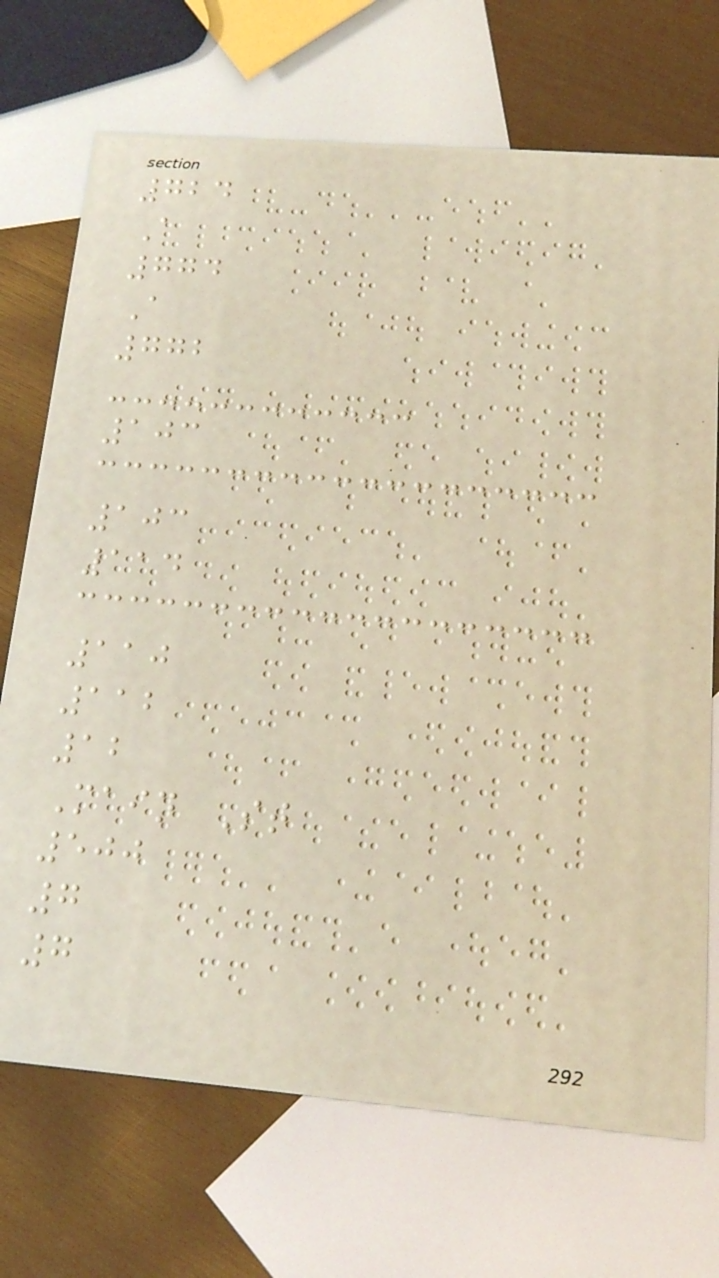724
A
774
A
772
103
103
114
110
112
12
Main St
500
7
7
